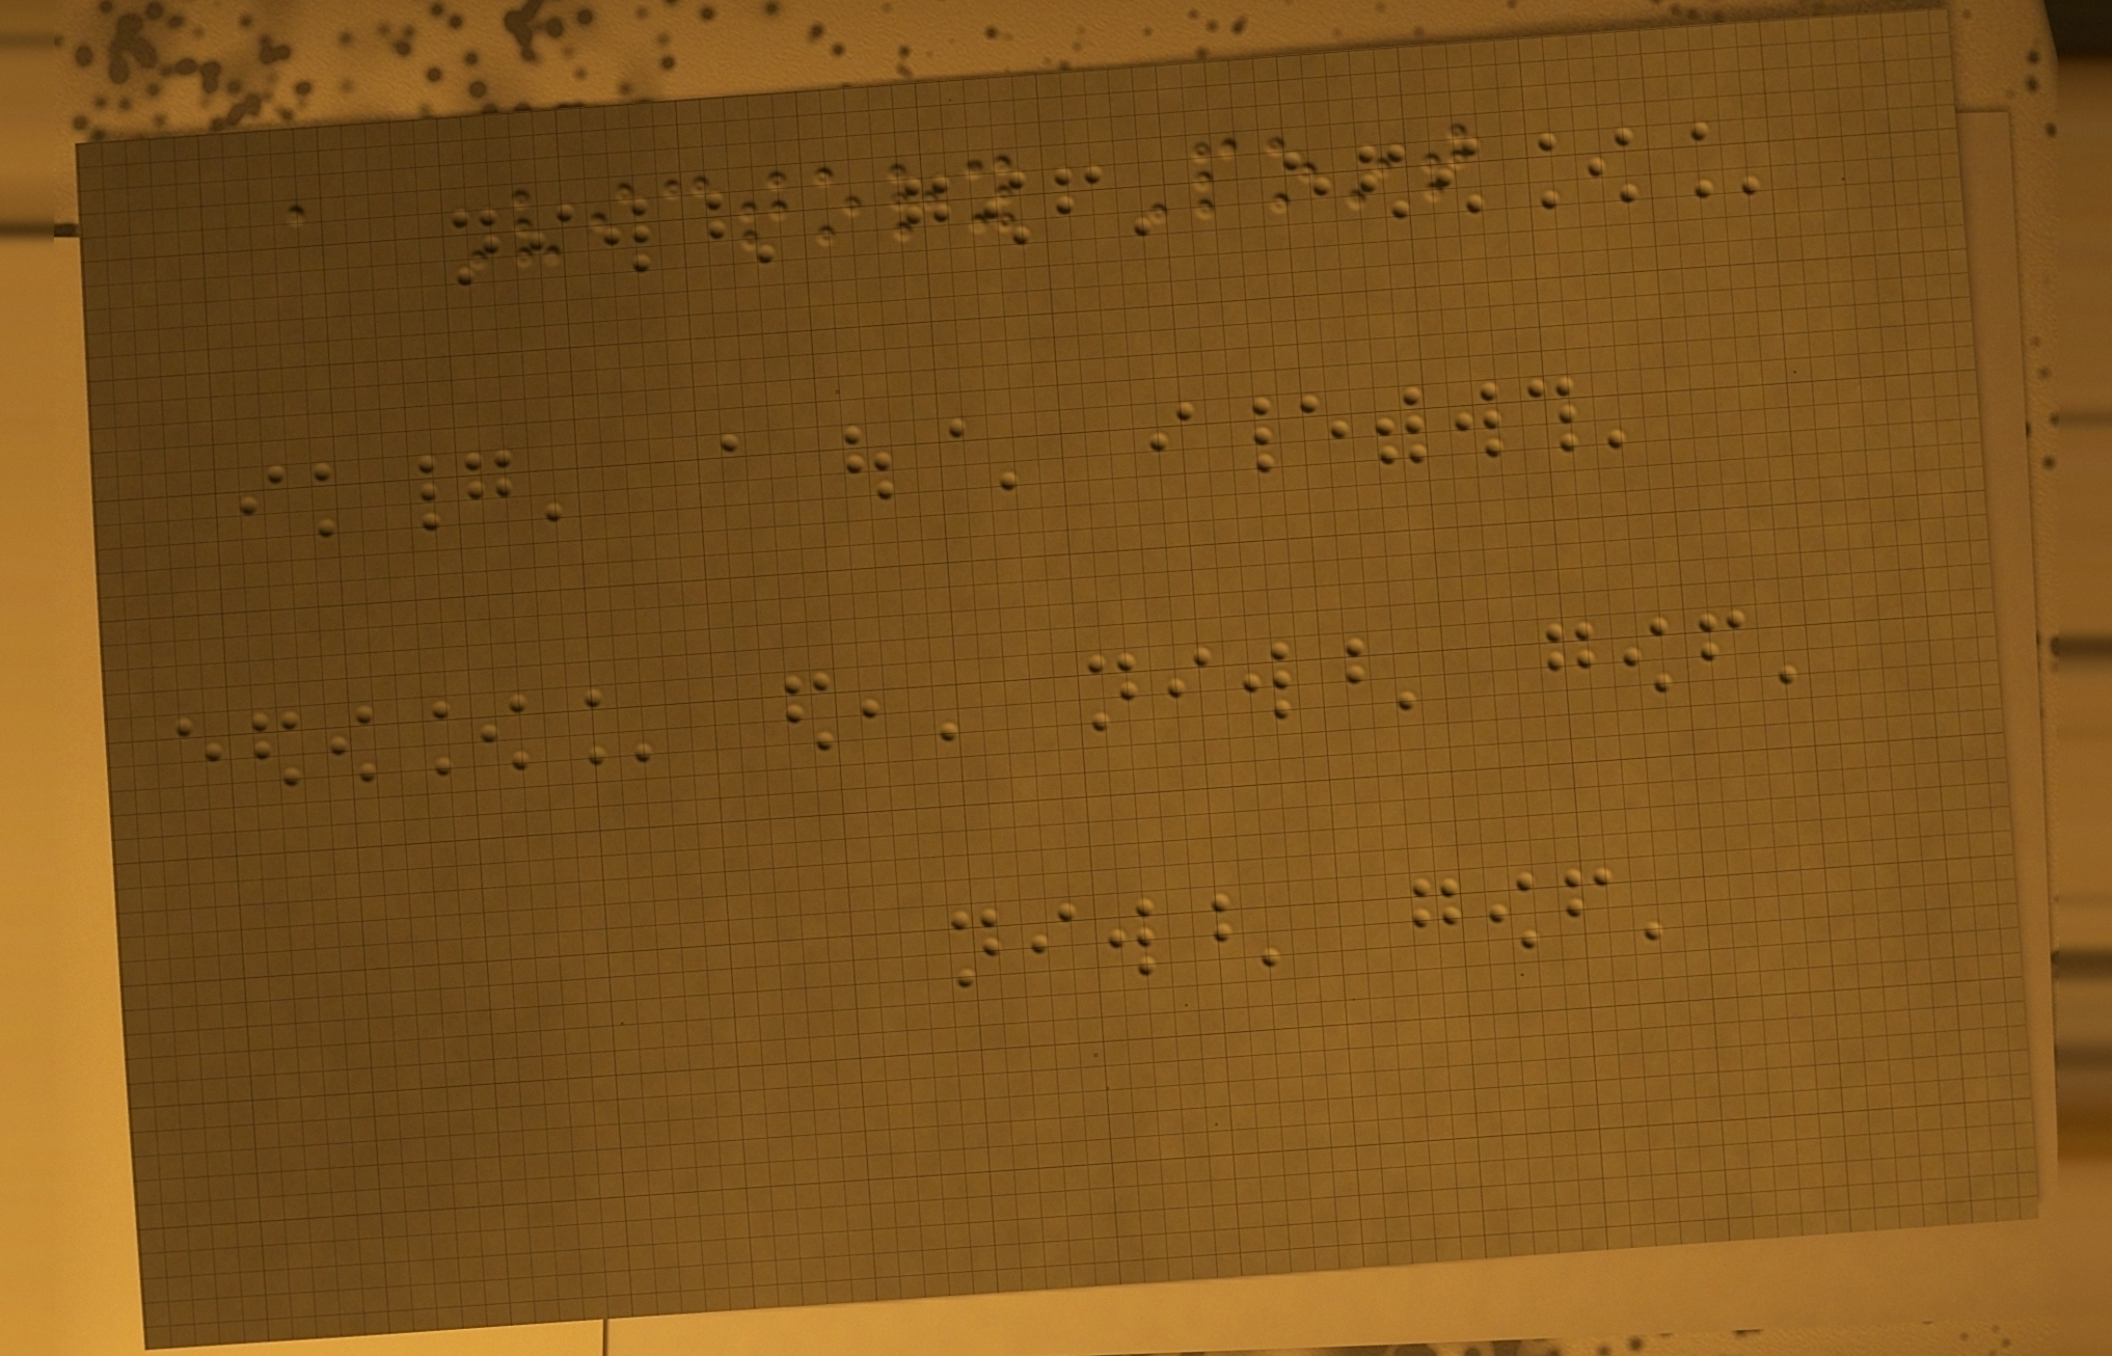a Victory Point
